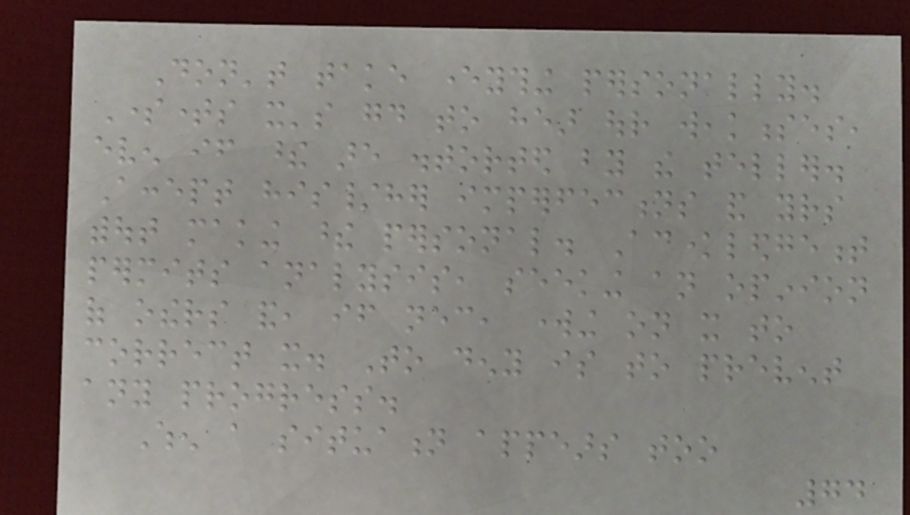Don't take everything personally.
Sometimes it's good to hear our weaknesses,
even if these are distorted by the teller.
Accept his/her imperfections and yours
without making these personal. Acknowledgement
permits analysis, seeking an opinion
of others and, if necessary, working on it to
correct it. To deny is to prevent
any progress.
When a situation appears too
74
